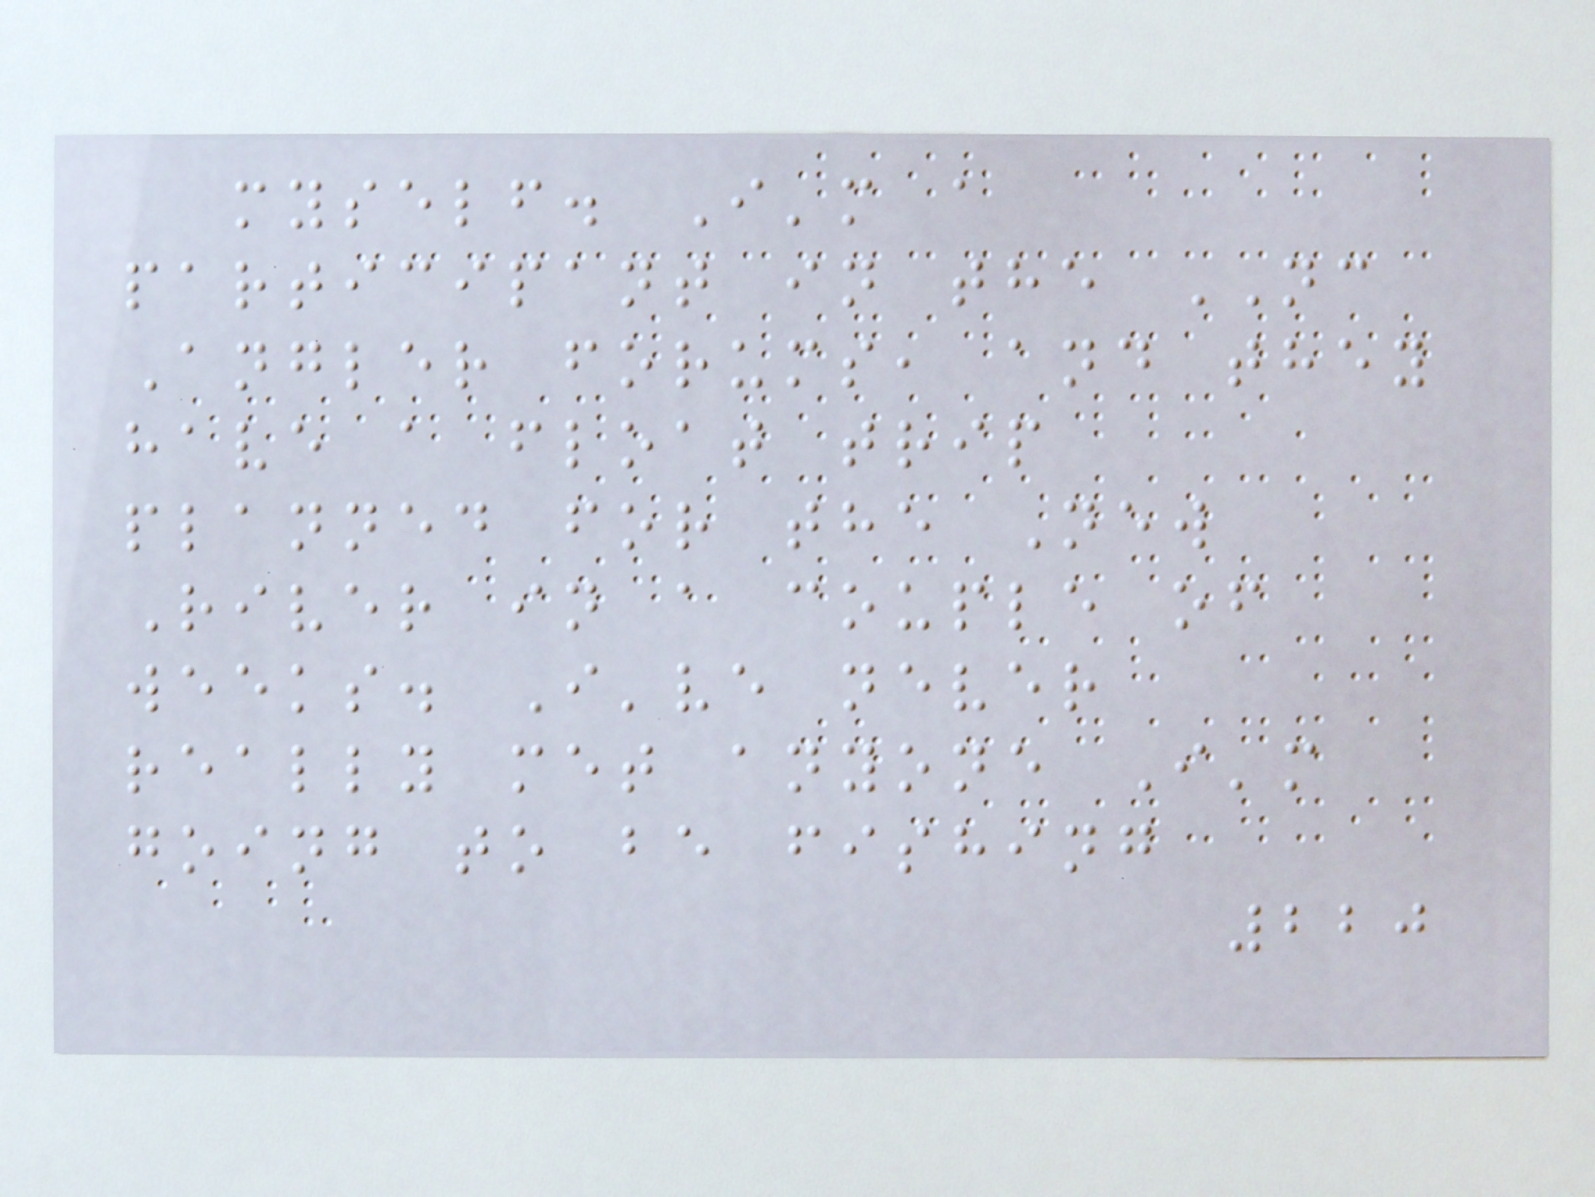myself. I'm a
participant in the NC
Angler forums, and they
have a float trip
planned for the New
River in a couple of
weeks. I've never
really met anyone I'm
going to be fishing
220
